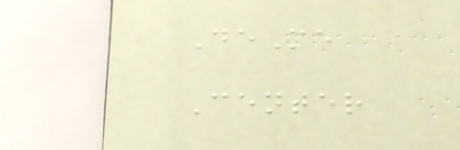DeMe
Center
